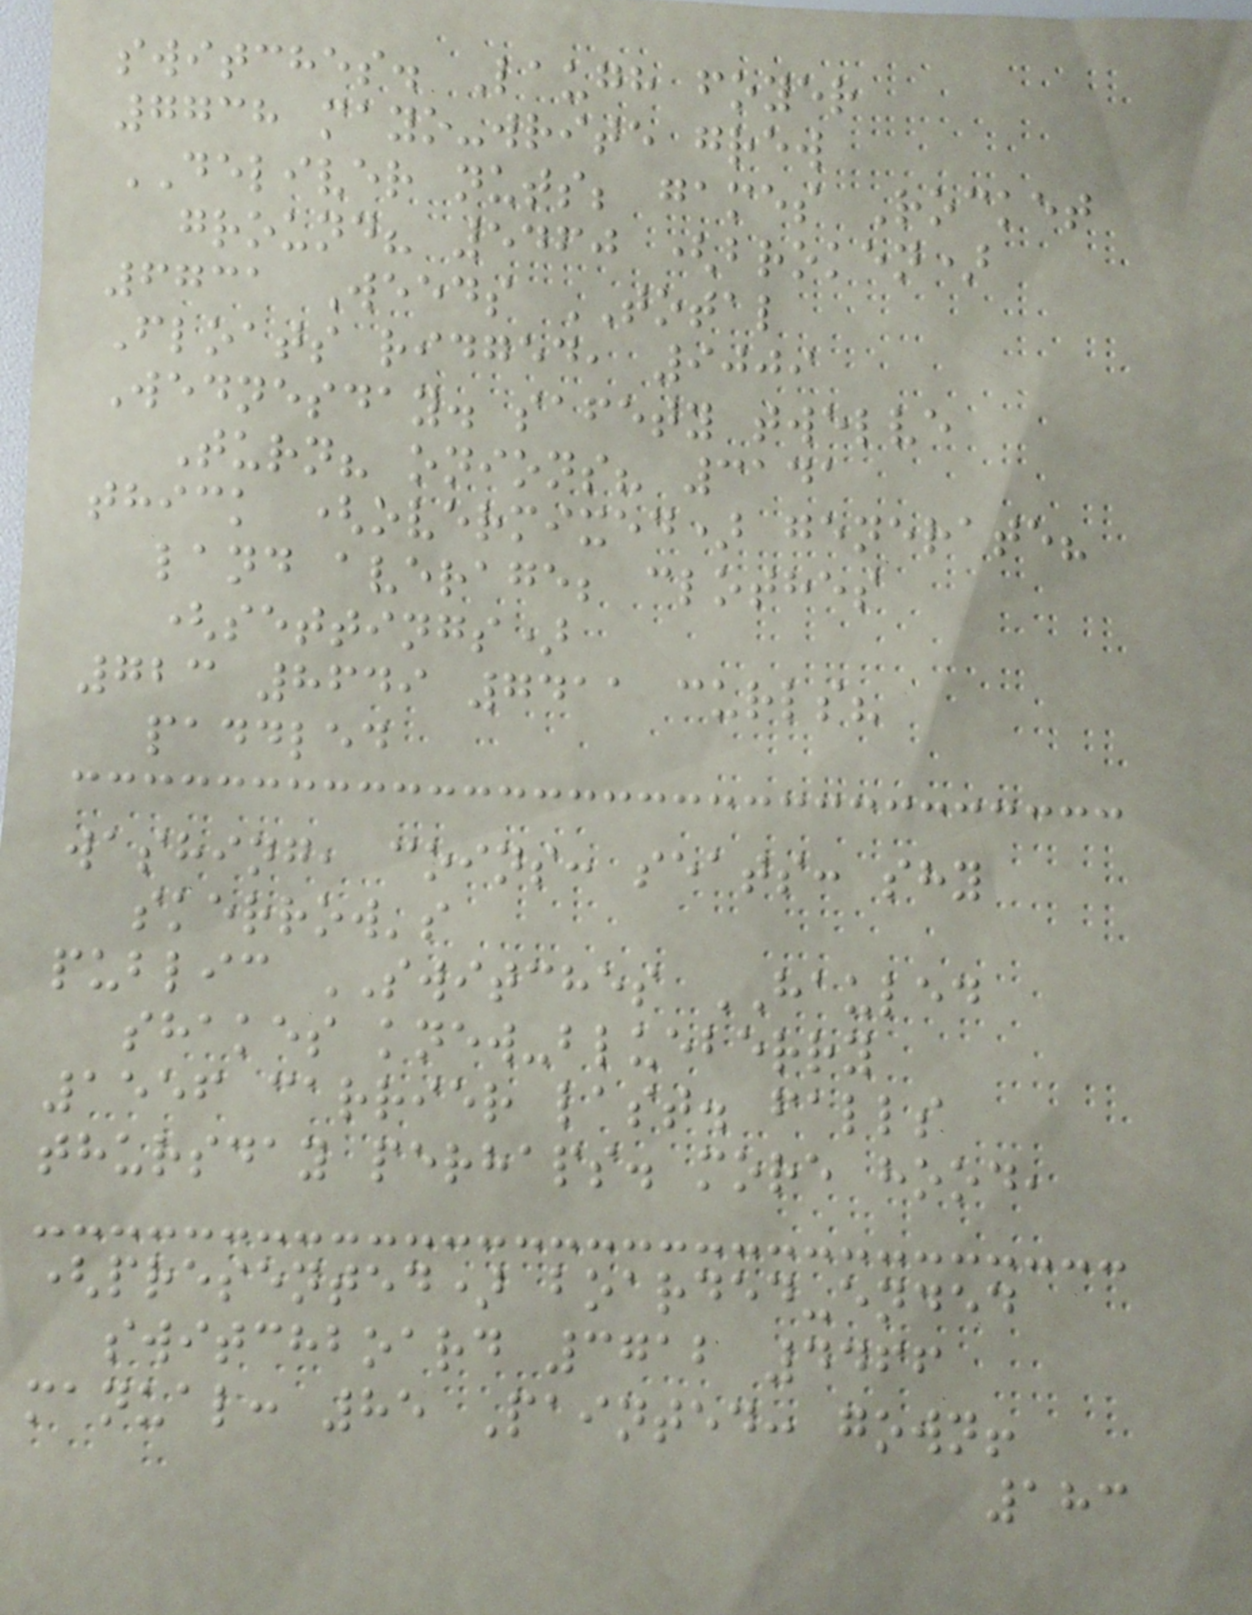switches. Laugh foyer
7738 mayo-write grew
DELIVER nuts; games Rocket
ground? 5460 (broken)
6731 Weeds TOTAL
Floats ridged, 9009
Wednesday. safety twelve
Turn? onions? 3141
thick (overmixed) generate?
land average; clothes
(settings)
723 8649 7411 curls?
paddled
washing, coins: seats: shy
skerrow's
public SWITCHES HAULED
shakes knew-blueberry
1556 carrier last. falls
thursday perhaps. more hood,
(presented) boarded-ended
switchboard 3712 4466
manual: 85 Painted: gown!
183
